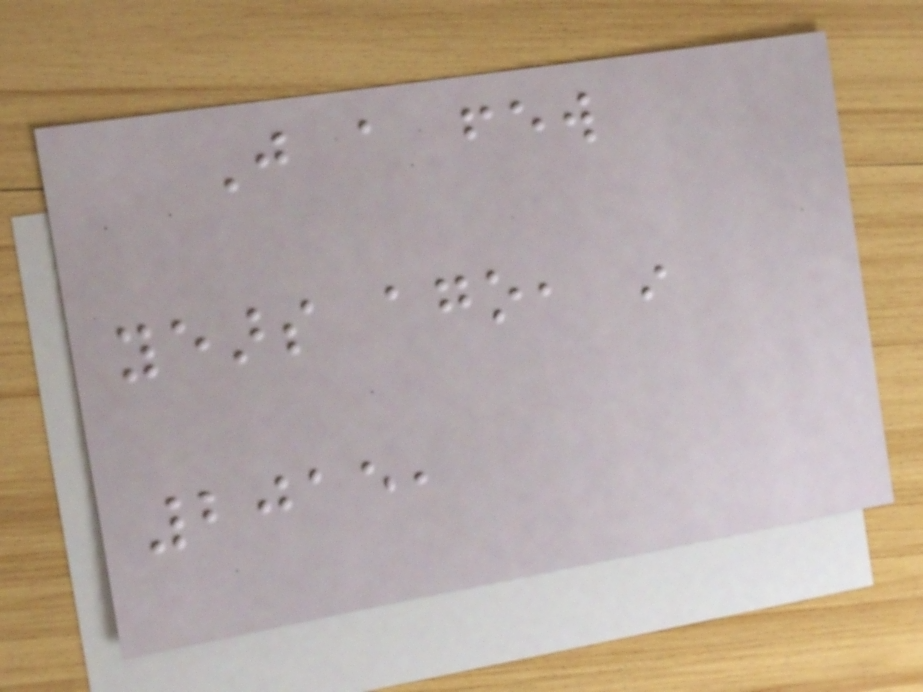Just a few
years ago, in
2015,
